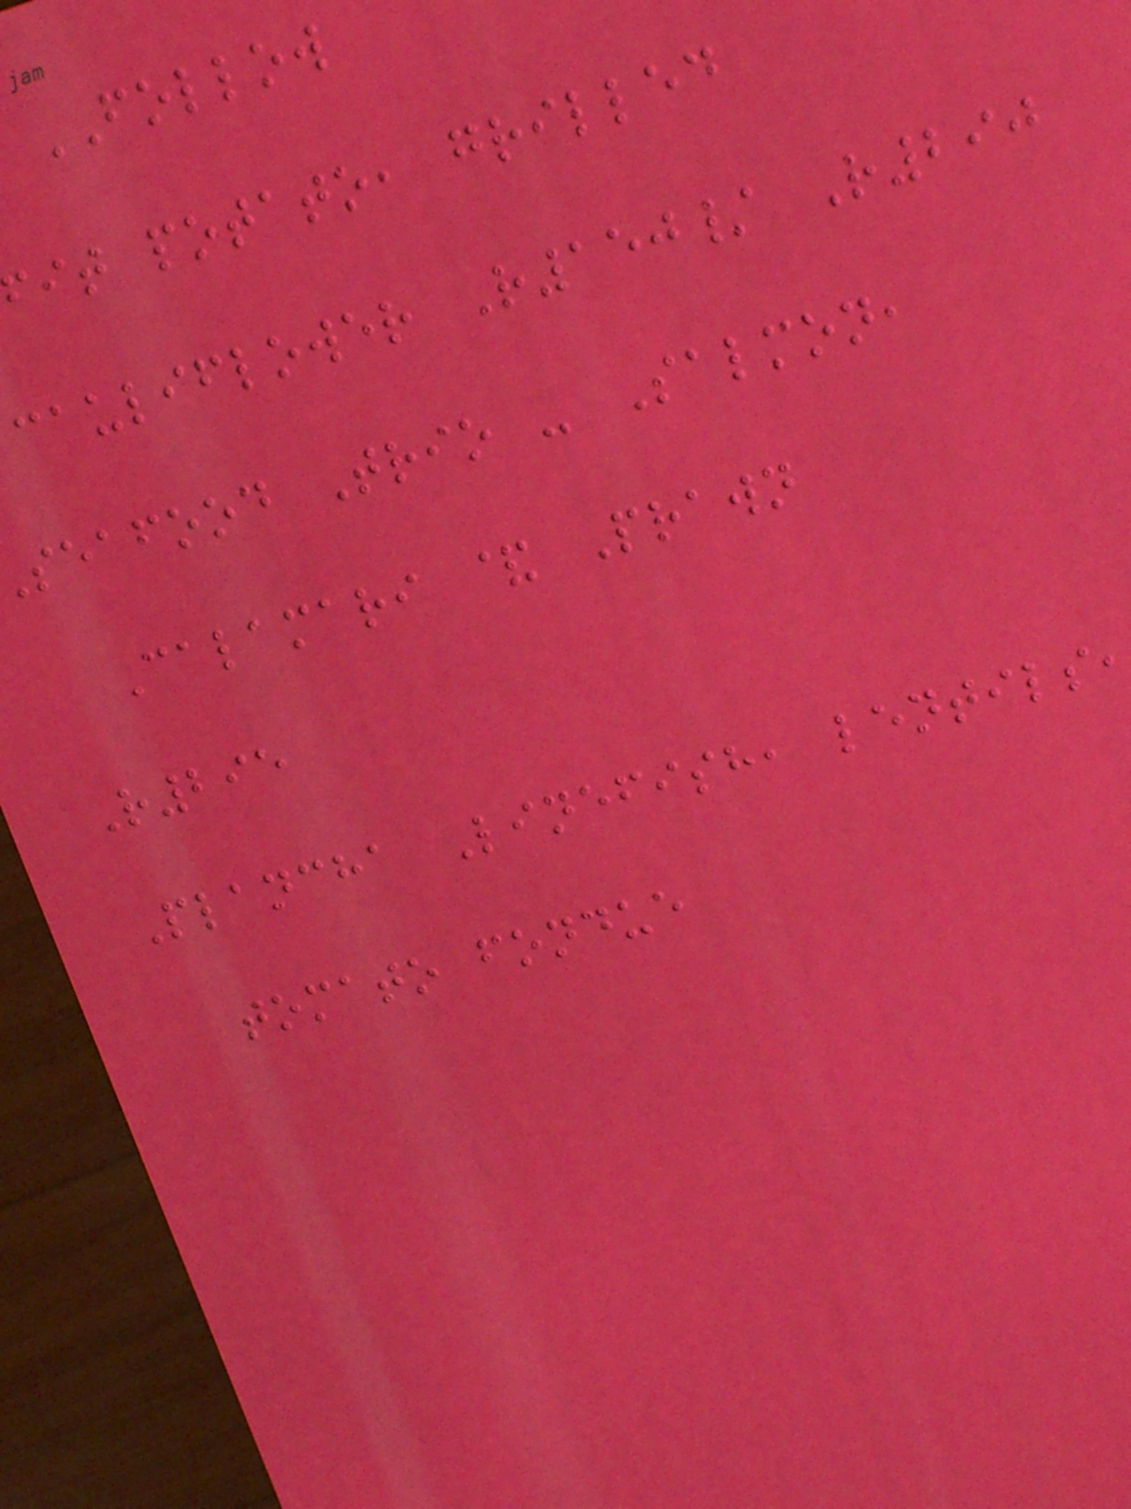FOLLOW
it potato, grilled
cauliflower R150/ R290
seafood Trio - Salmon,
Calamari & Prawn
R295
Plancha Linefish, lentils
tomato fondue
